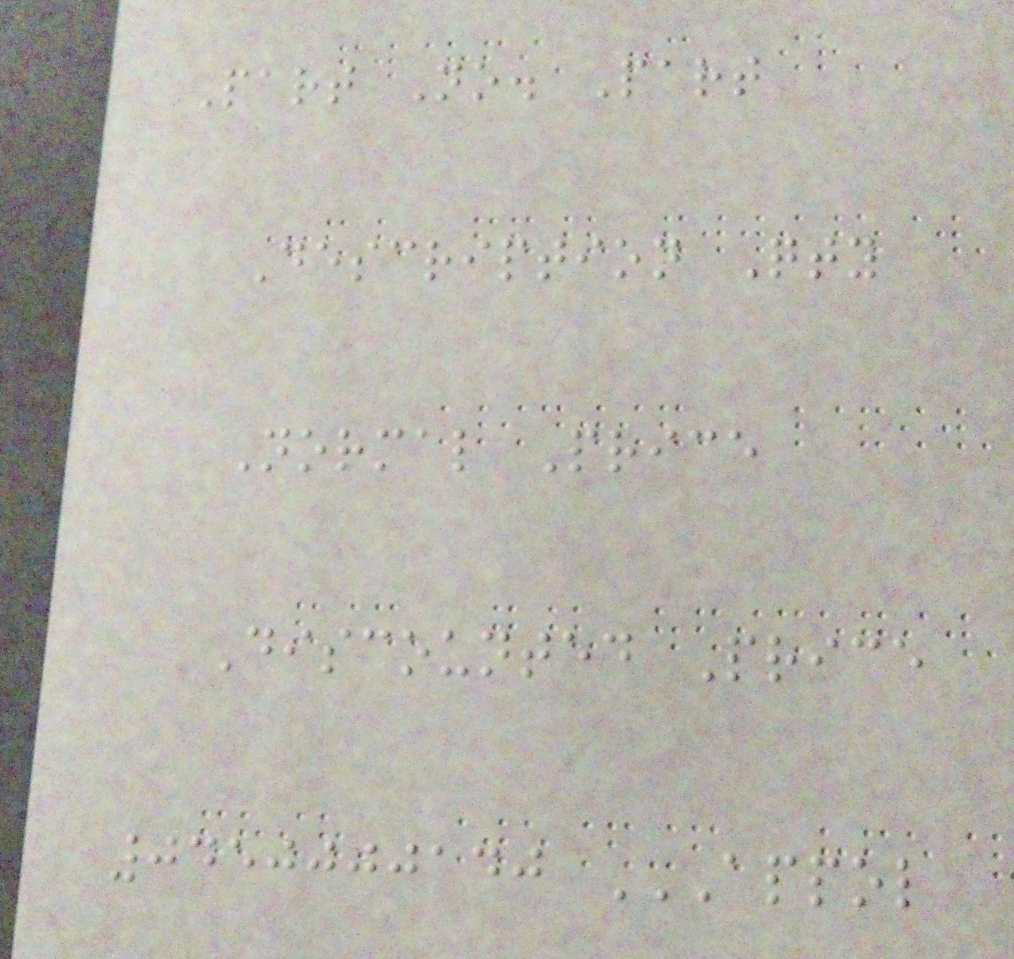Part No. Part
Description Qty
Normal Price
Discounted Price
0450000140 APPOL
